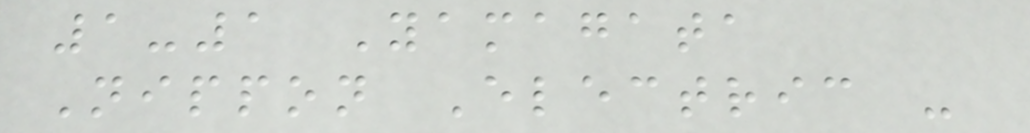1-1 Yamagata
Nippon Electric -
